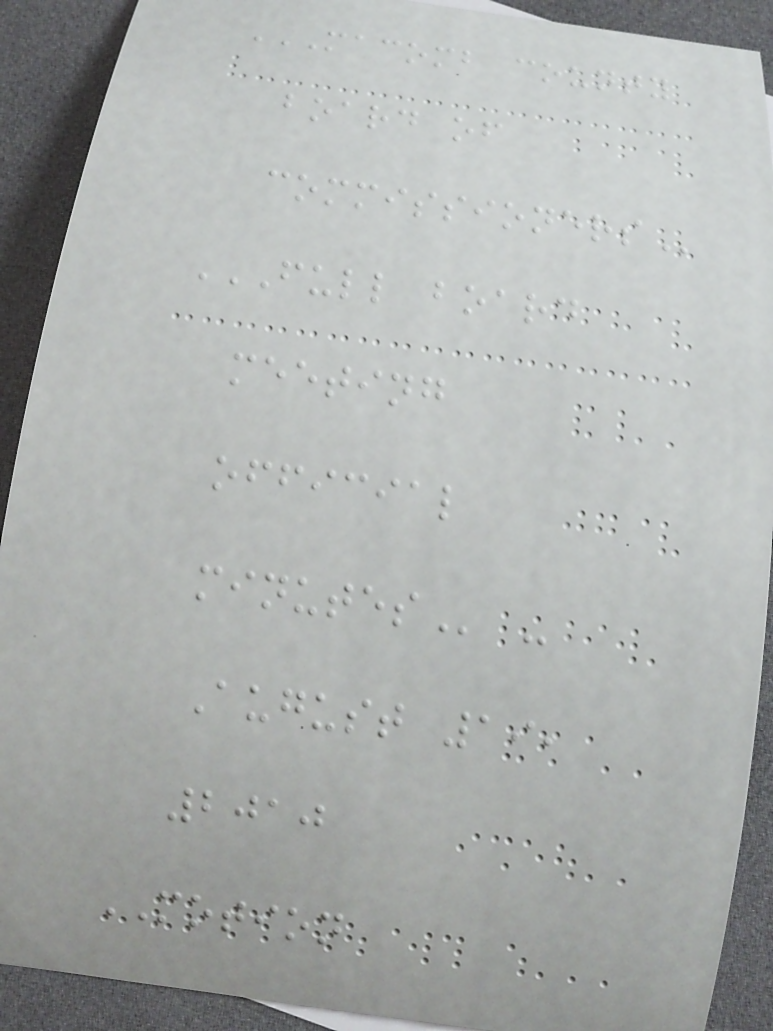MACOMB COUNTY
BOARD OF
COMMISSIONERS
FULL BOARD
MEETING
OFFICIAL
MINUTES -
August 19,
2010
MOTION
